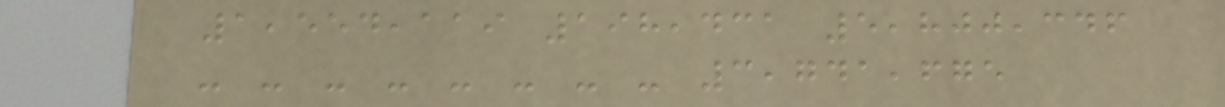1,554,119 198,431 5,800,346
- - - - - - - - 3,741,675
